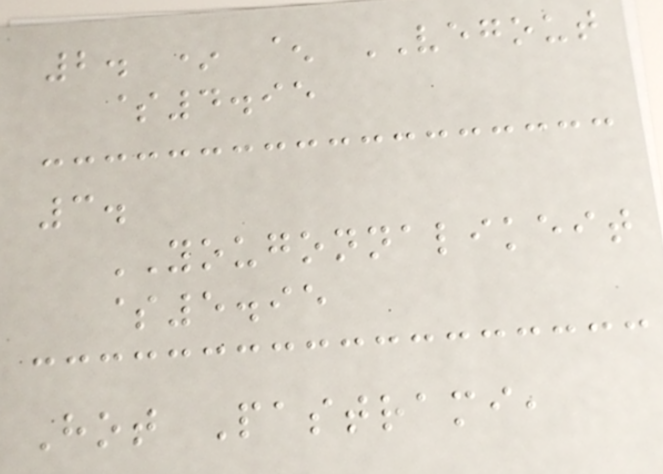2. * ^ VEGOUT
$4.95
3.
YOUGONNALIKEIT
$5.95
Hot Pastrami,
